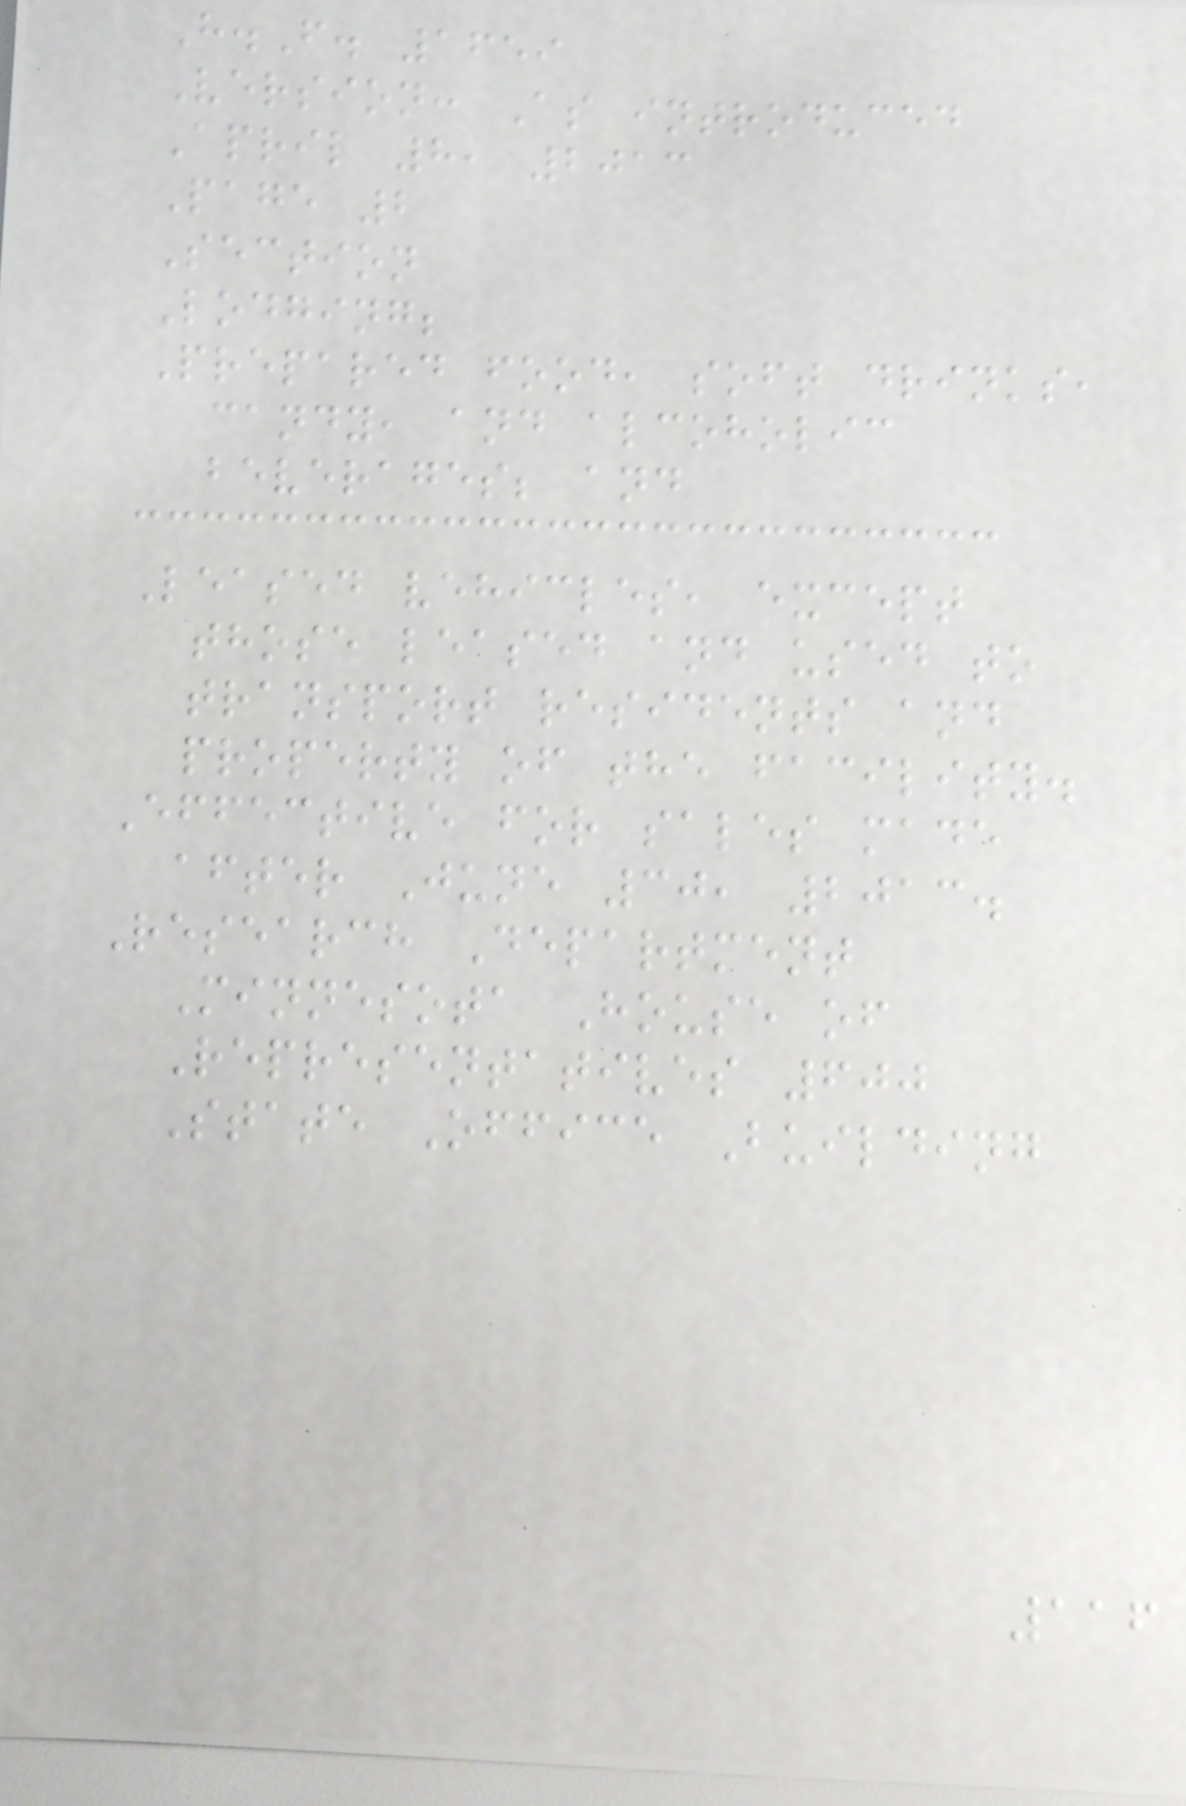H.F. 1659
Version: As introduced
April 8, 2013
Page 2
Section
Lodging;
Prepared food, soft drinks,
candy, and alcoholic
beverages; and
Leased vehicles, except
those leased and used to
transport residents and
property of the facility.
Effective for sales made
after June 30, 2013.
Research Department
Minnesota House of
Representatives 600
State Office Building
116
